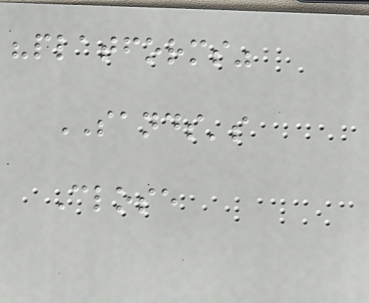"platforms"
SANDS's
Close
